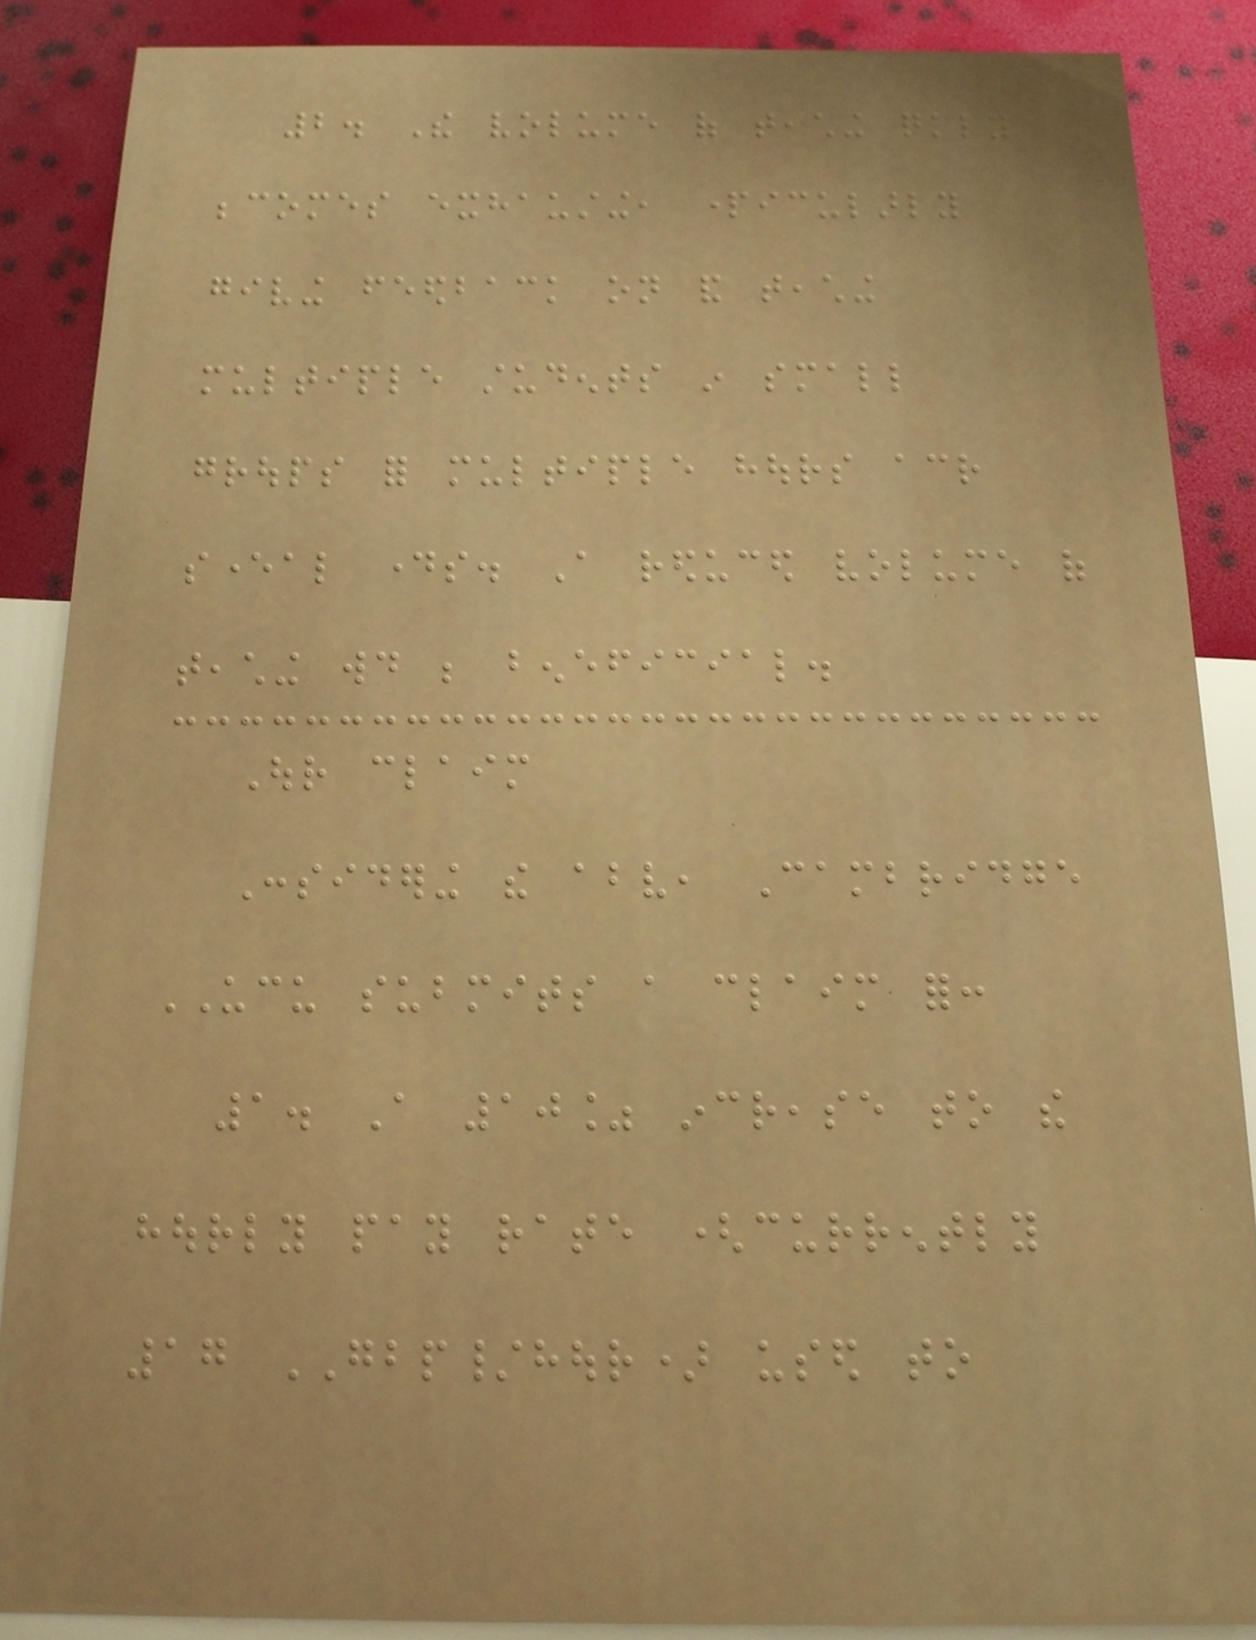2. The volume of teaching quickly
becomes exhausting, particularly
giving feedback on and teaching
multiple students in small
groups for multiple hours across
several days. A reduced volume of
teaching would be beneficial.
Our claim
Considering the above, Cambridge
UCU submits a claim for:
1. A 10% increase to the
hourly pay rate (currently
17 GBP/hour) used to
